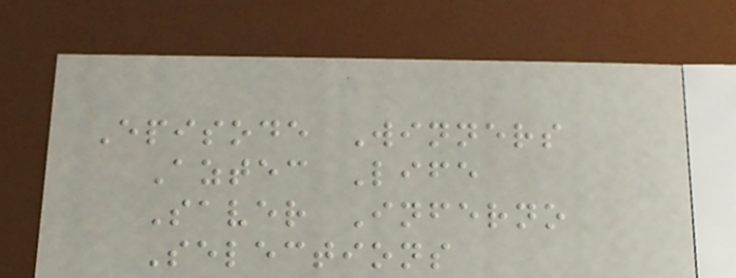Episode Winners
Aztec Life
Saver Inferno
Selections
